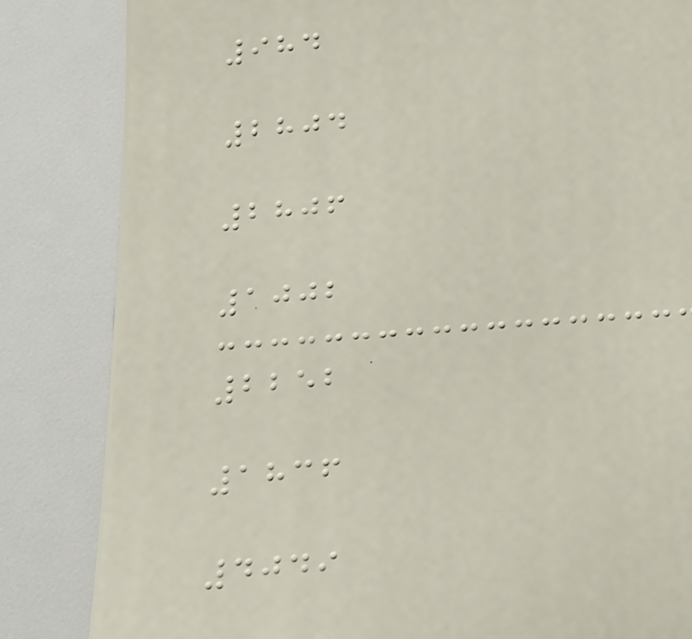984
2804
2806
1002
2252
1836
4049
